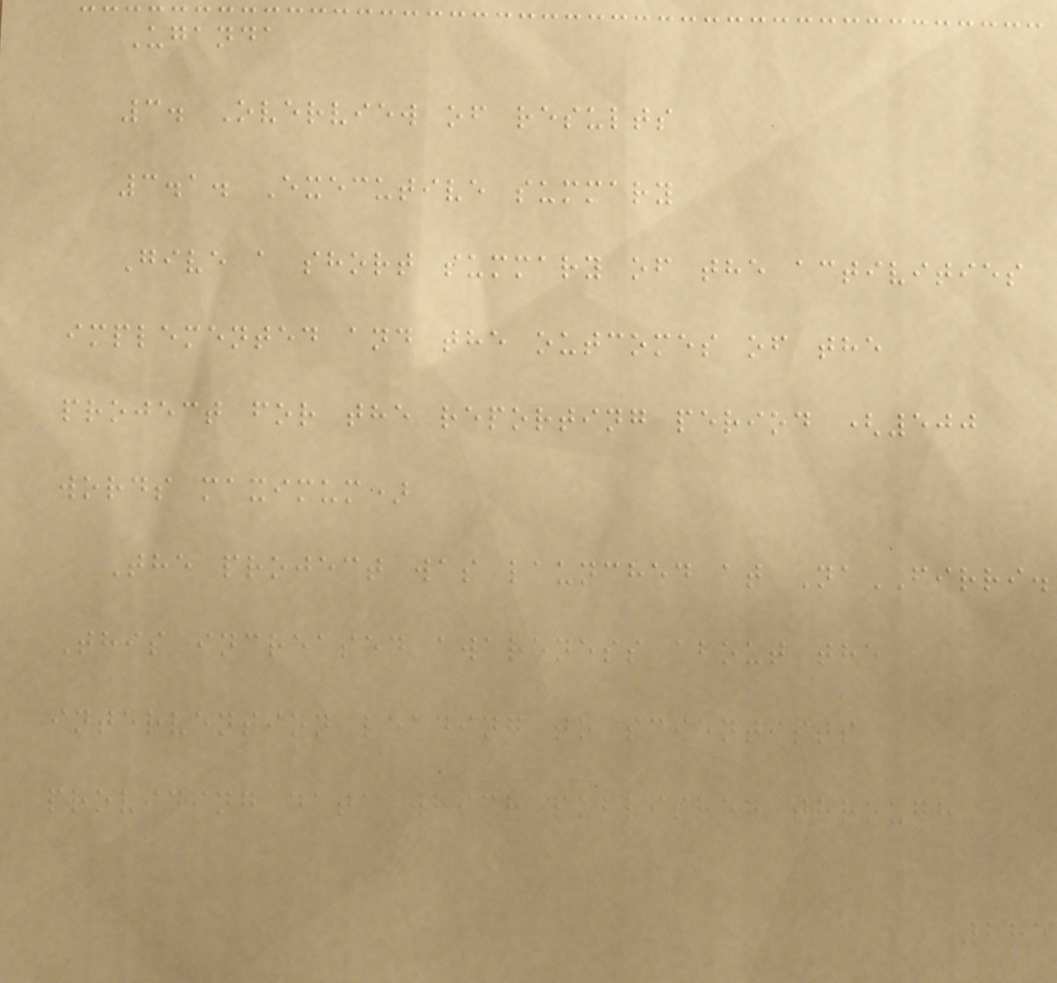Uganda
3. Overview of results
3.1. Executive summary
Give a short summary of the activities
implemented and the outcomes of the
project for the reporting period (500
words maximum)
The project was launched at NaFIRRI.
This increased awareness about the
intervention leading to scientists
providing data which published through
285
